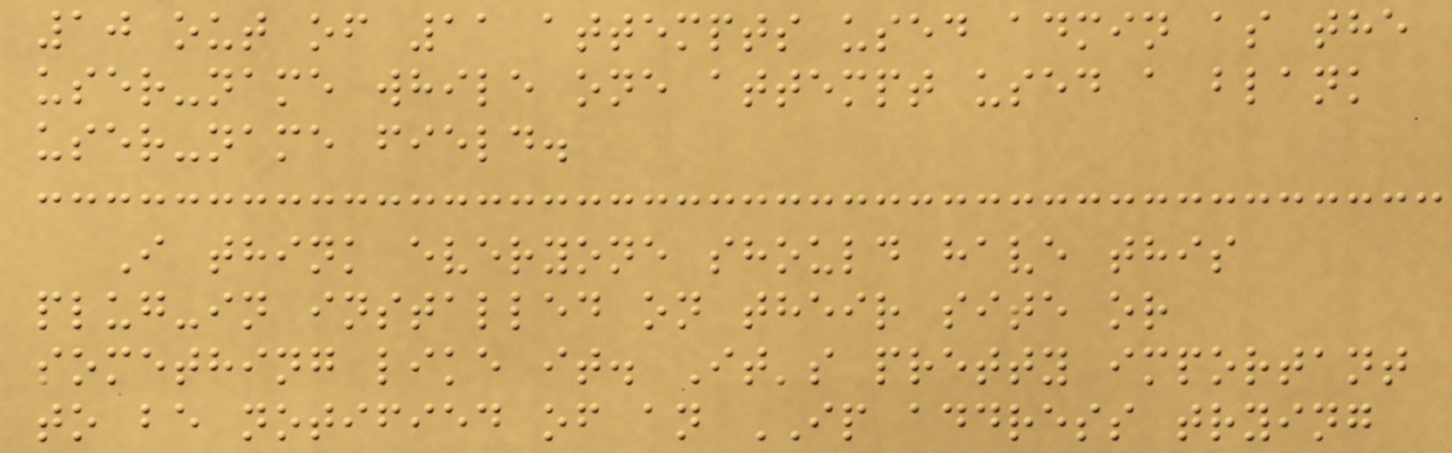10 out of 11 attempts used admin as the
user-name while one attempt used a blank
user-name field.
I think everyone should have this
plug-in installed on their site or
something like it. It's pretty important
to be notified of an IP address trying
